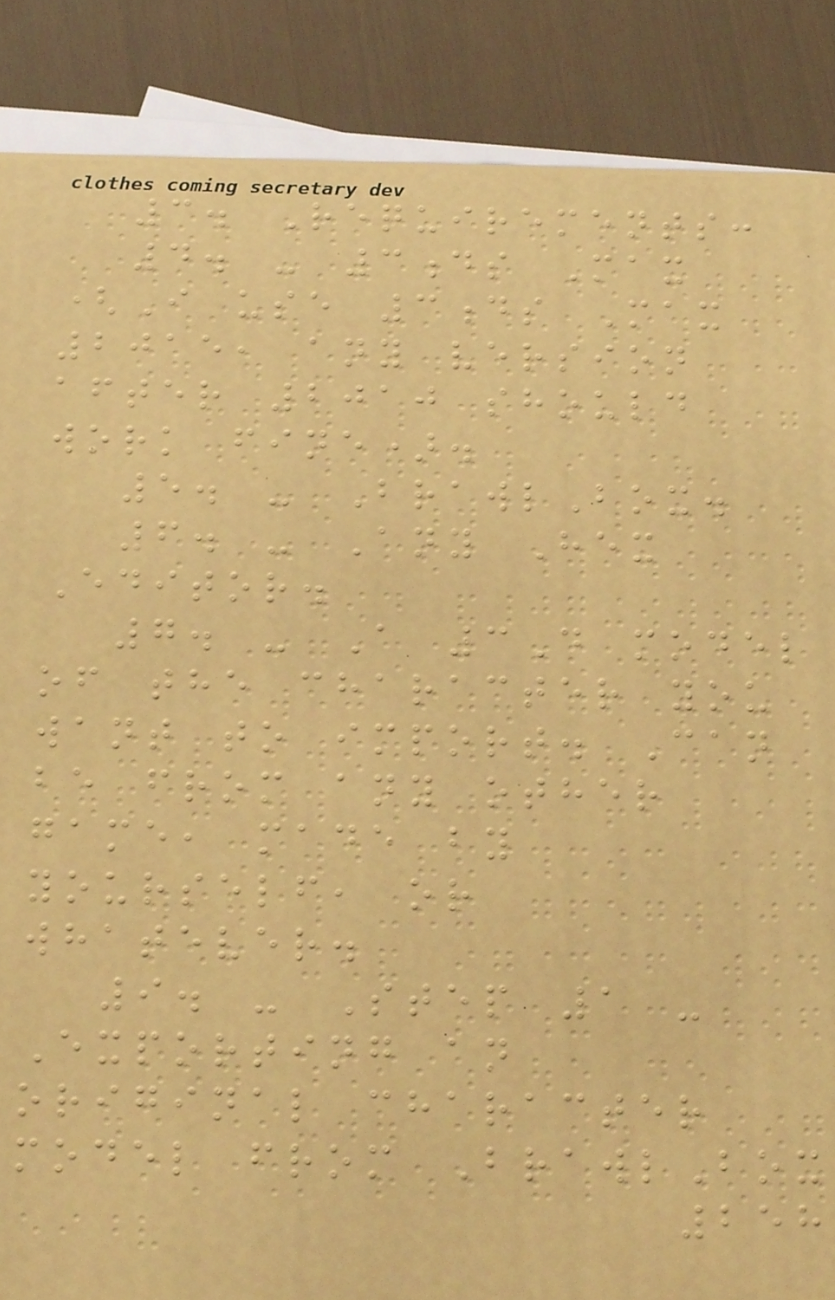3. Requirements:
4. - 3ds Max
(I use 3ds Max
2015, any version
after 2010 should
work fine).
5. - BrawlBox.
6. - Any Hex
Editor.
7. - A 3D model
of the character you
want to import. Can
be from any other
game, made by
yourself, or
whatever.
9. - Step 1 -
Exporting an
original character
model from BrawlBox
258
